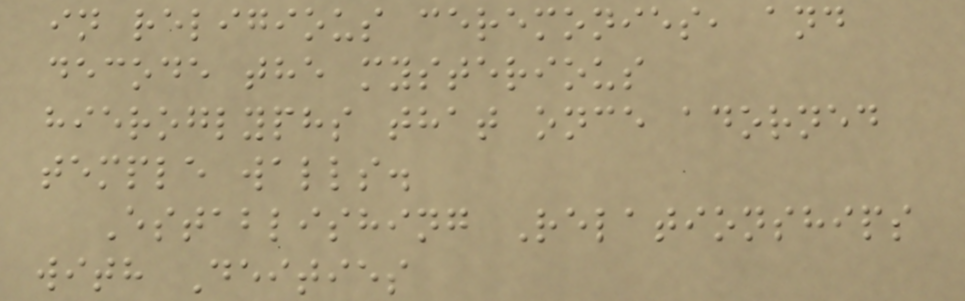in religious ceremonies, and
decode the mysterious
hieroglyphs that once adorned
temple walls.
Establishing Relationships
with Deities
